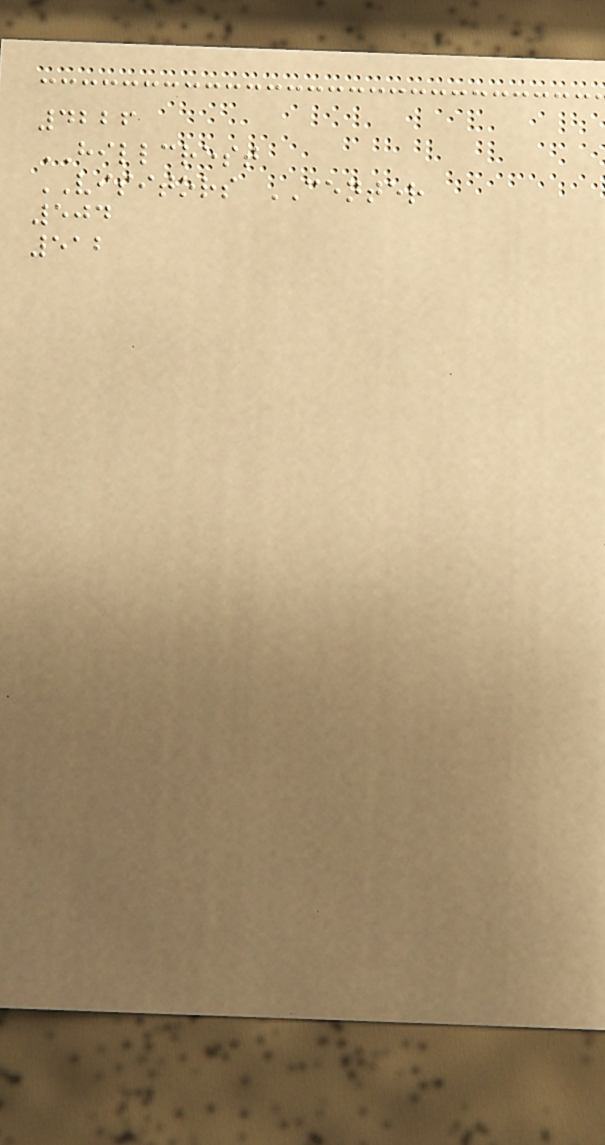4226
HILLCREST
VISITORS CENTER
504
512
